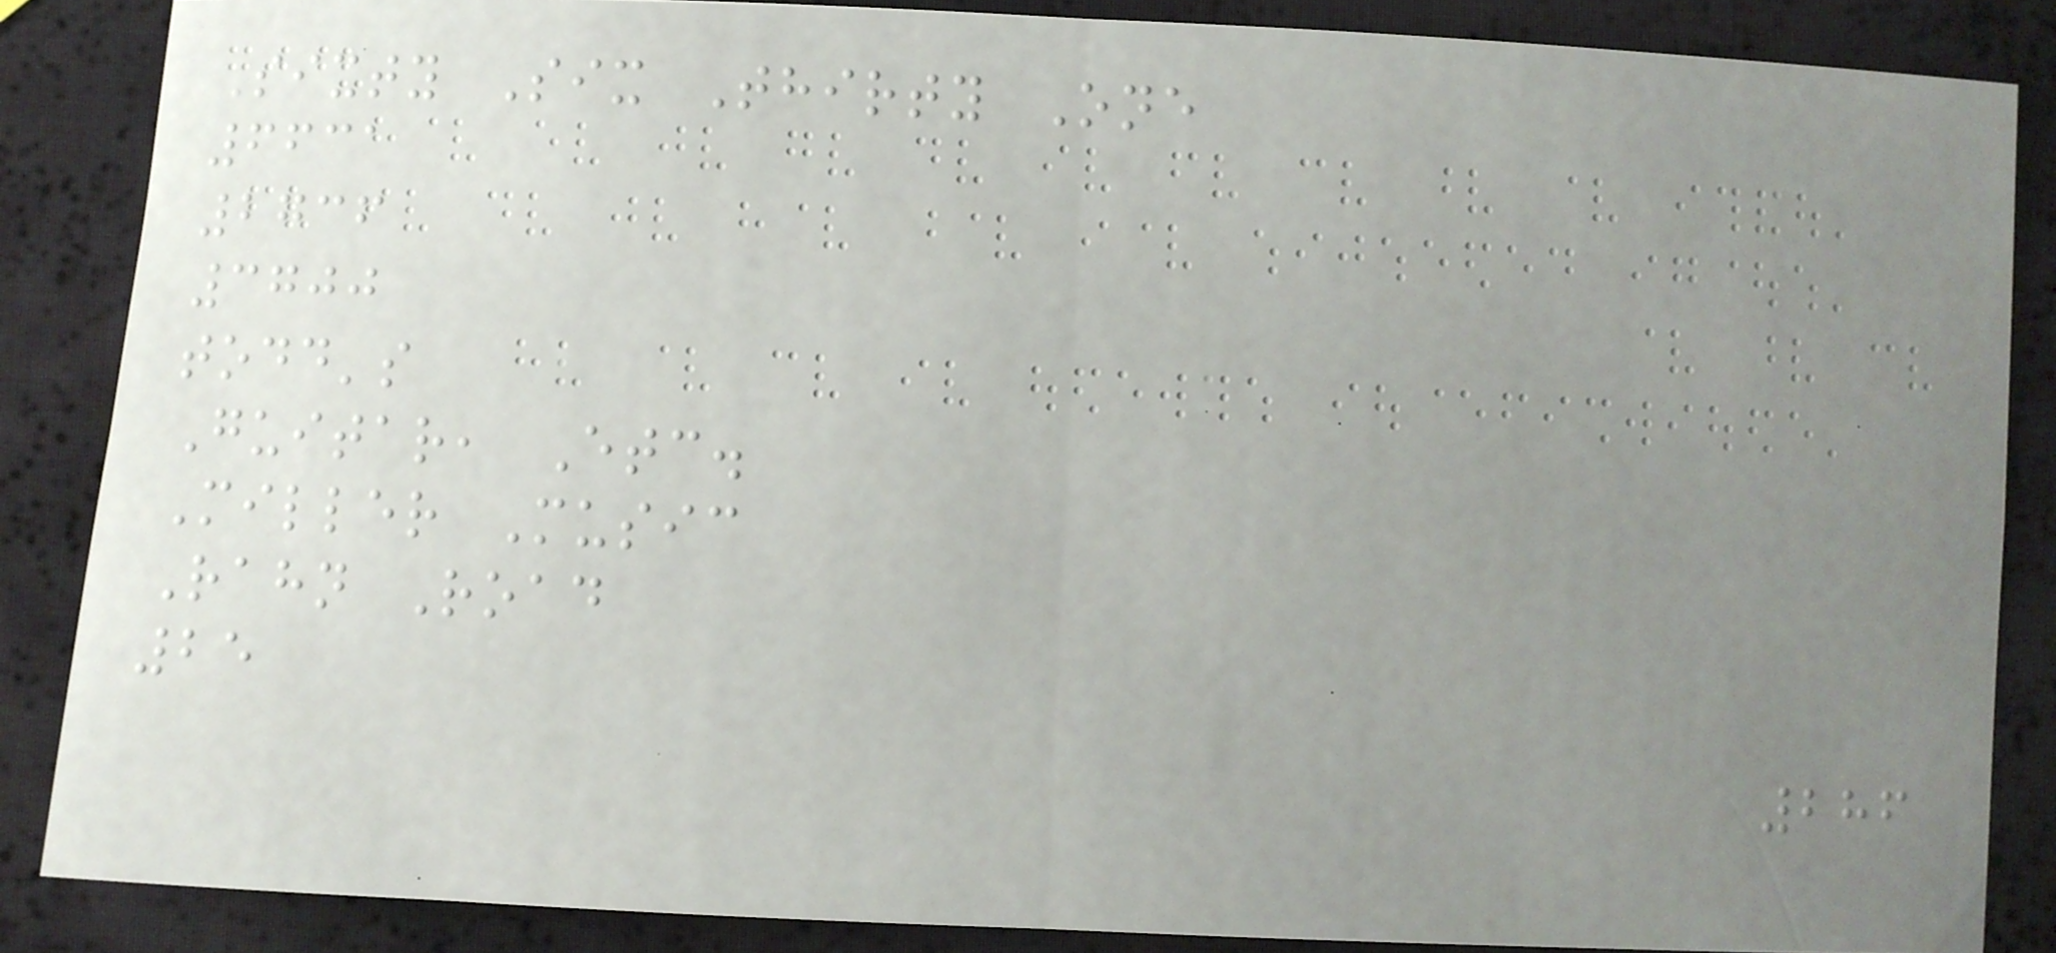Sixty Six Thirty One
6631
2736
3700
todd's
Guitar, Etc.
Miller Music
Rahn Road
25
286
